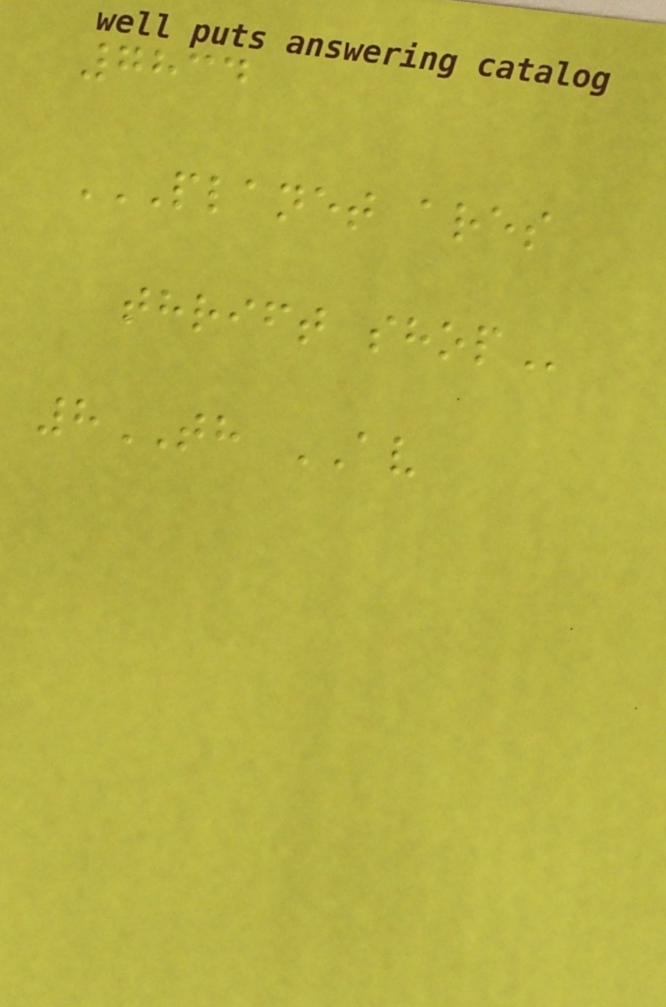7834
PLANET ARES
THRIFT SHOP
8TH AV
